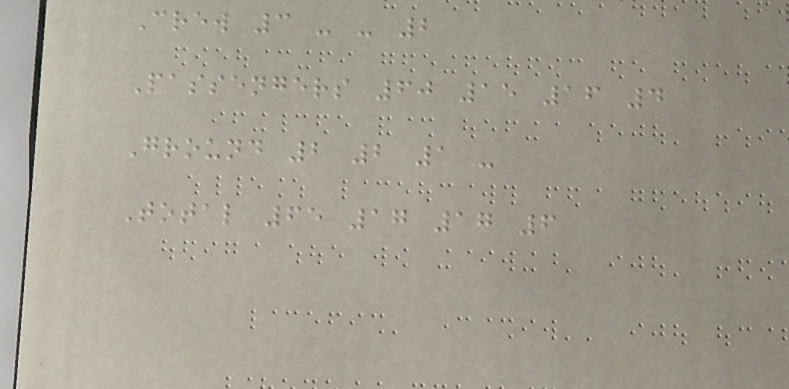Crew 3 - - 2
Passengers 60 15 16 4
Ground 2 2 1 -
Total 65 17 17 6
